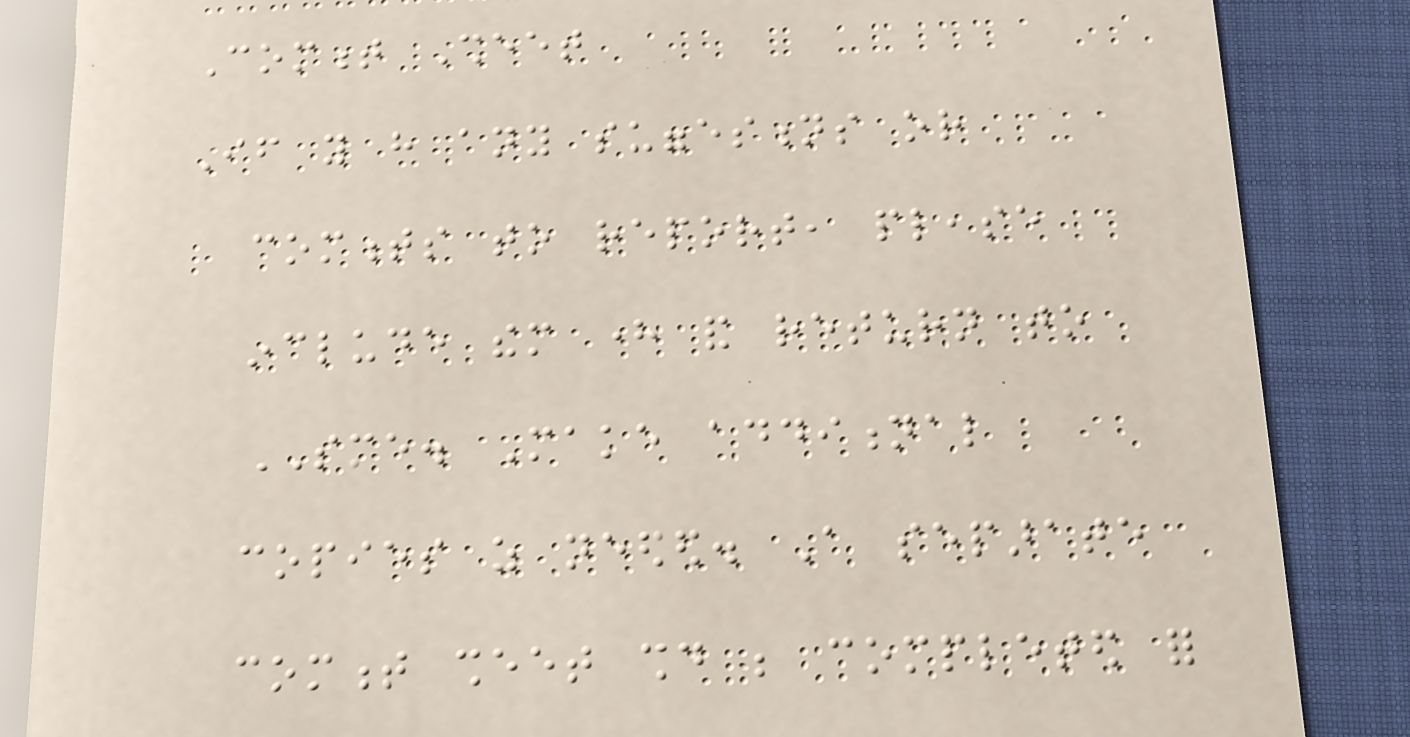Comment Sheet
If you have any suggestions or
comments to report, please
include them here and return to
SME. Make additional
copies as needed. A separate
comment sheet should be completed for
